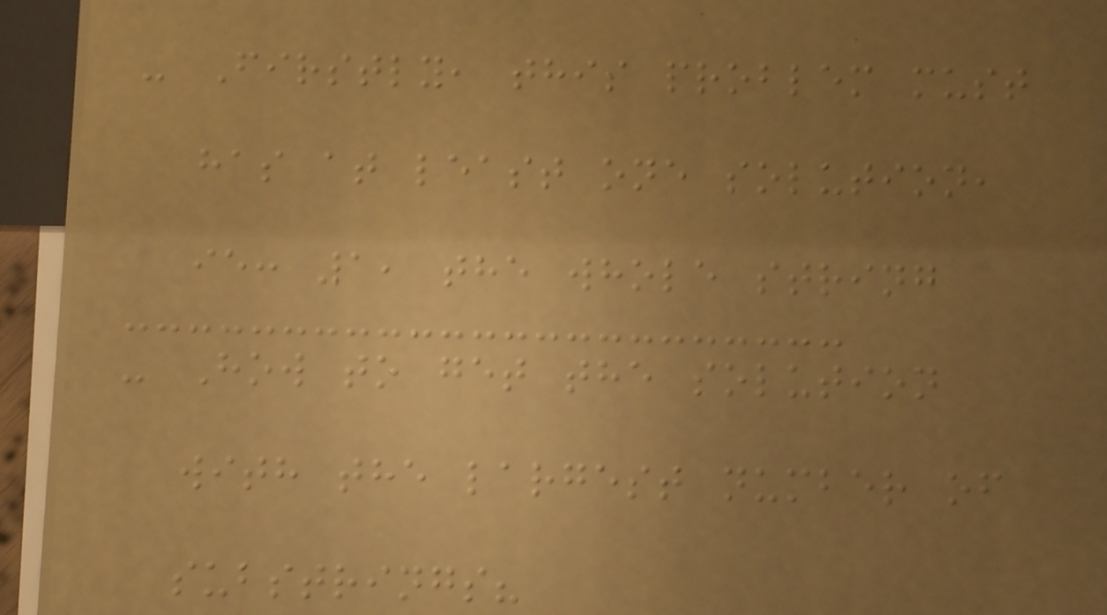- Firstly, this problem must
has at least one solution,
ie: 1, the whole string
- How to get the solution
with the largest number of
substrings?
